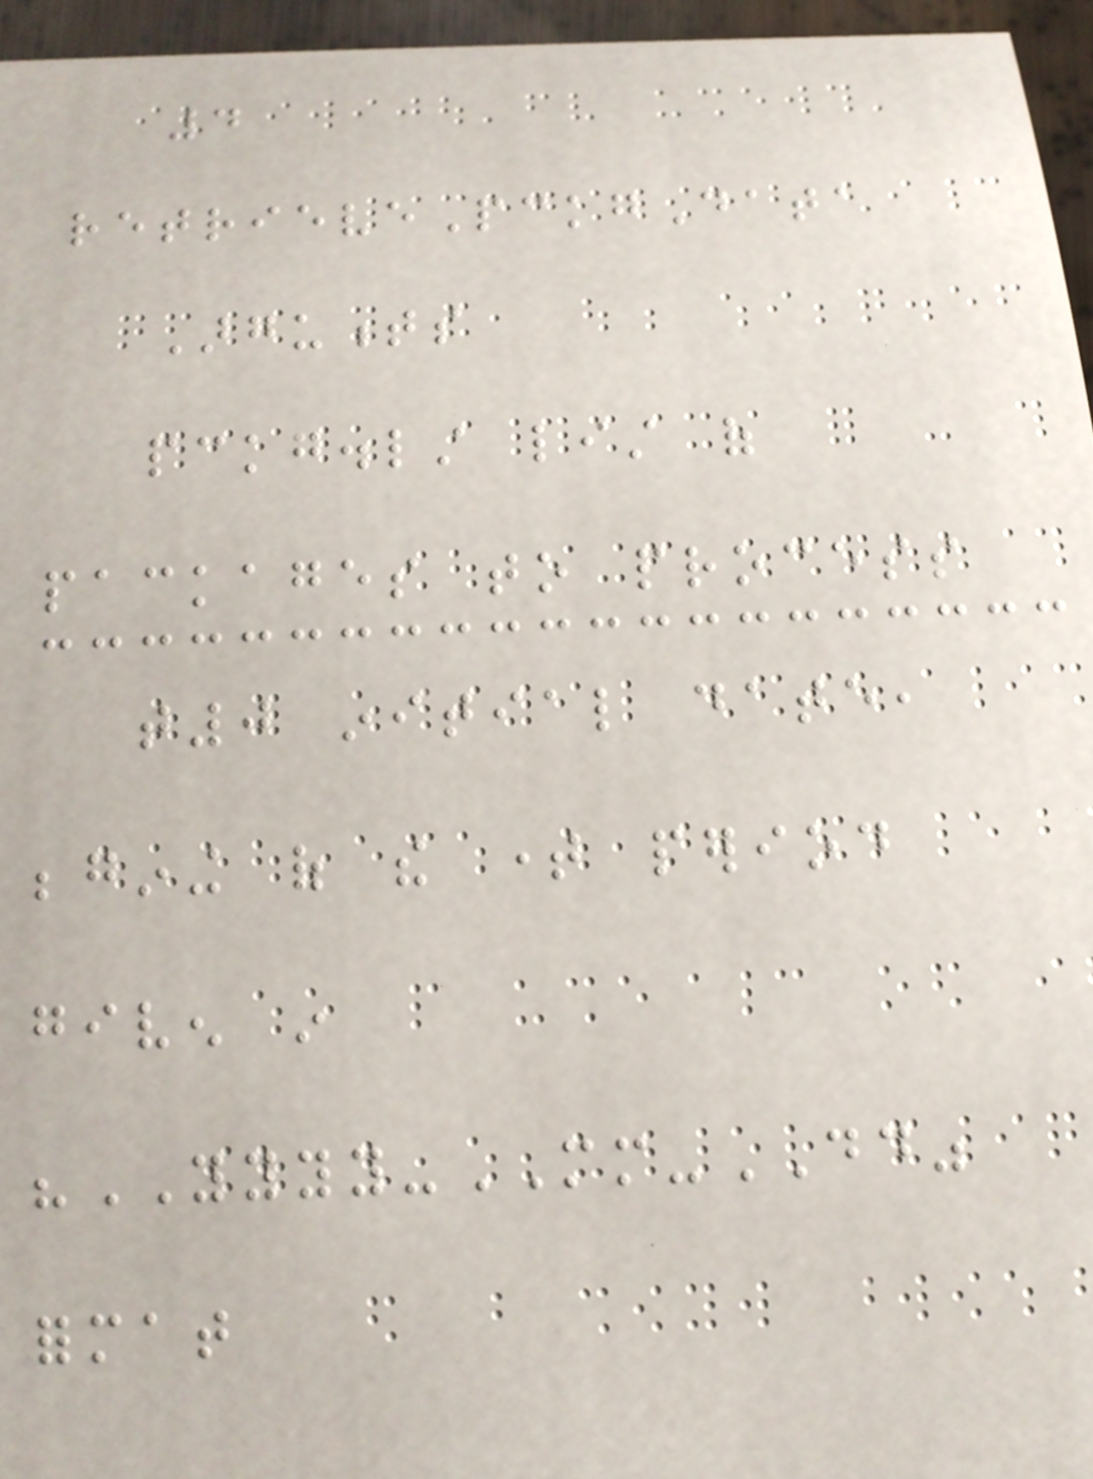4
retrievePckgData
Arguments
pckg.lst list of
packages to process
t0 initial date,
begining of the time period
given in
"YYYY-MM-DD"
format
